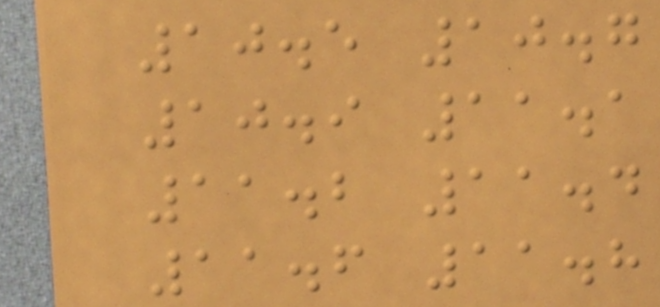10.5 10.7
10.9 11.1
11.2 11.4
11.6 11.8
